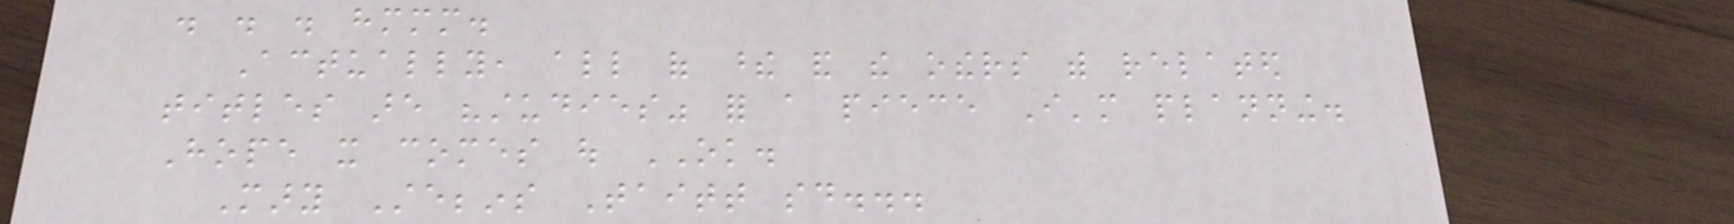. . . hmmm.
Actually, all of these and the others with related
titles are "studies" for a piece I'm planning.
Hope it comes out OK.
Mary Stebbins Taitt said...
